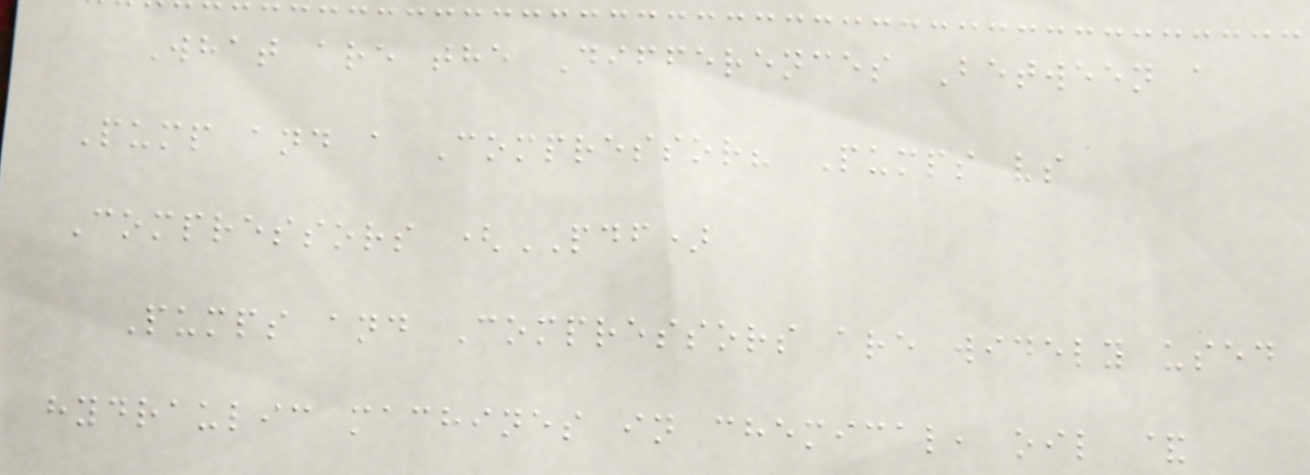What are the Differences Between a
Pump and a Compressor? Pumps vs
Compressors (PDF)
Pumps and Compressors are widely used
hydraulic machines in chemical, oil &
